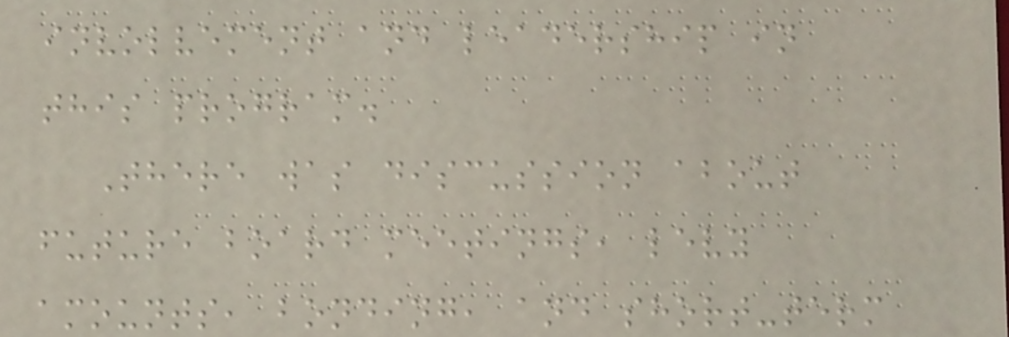involvement and leadership in
this program.
There was discussion about
future board meetings, levy
amounts, bonding, and short-term
